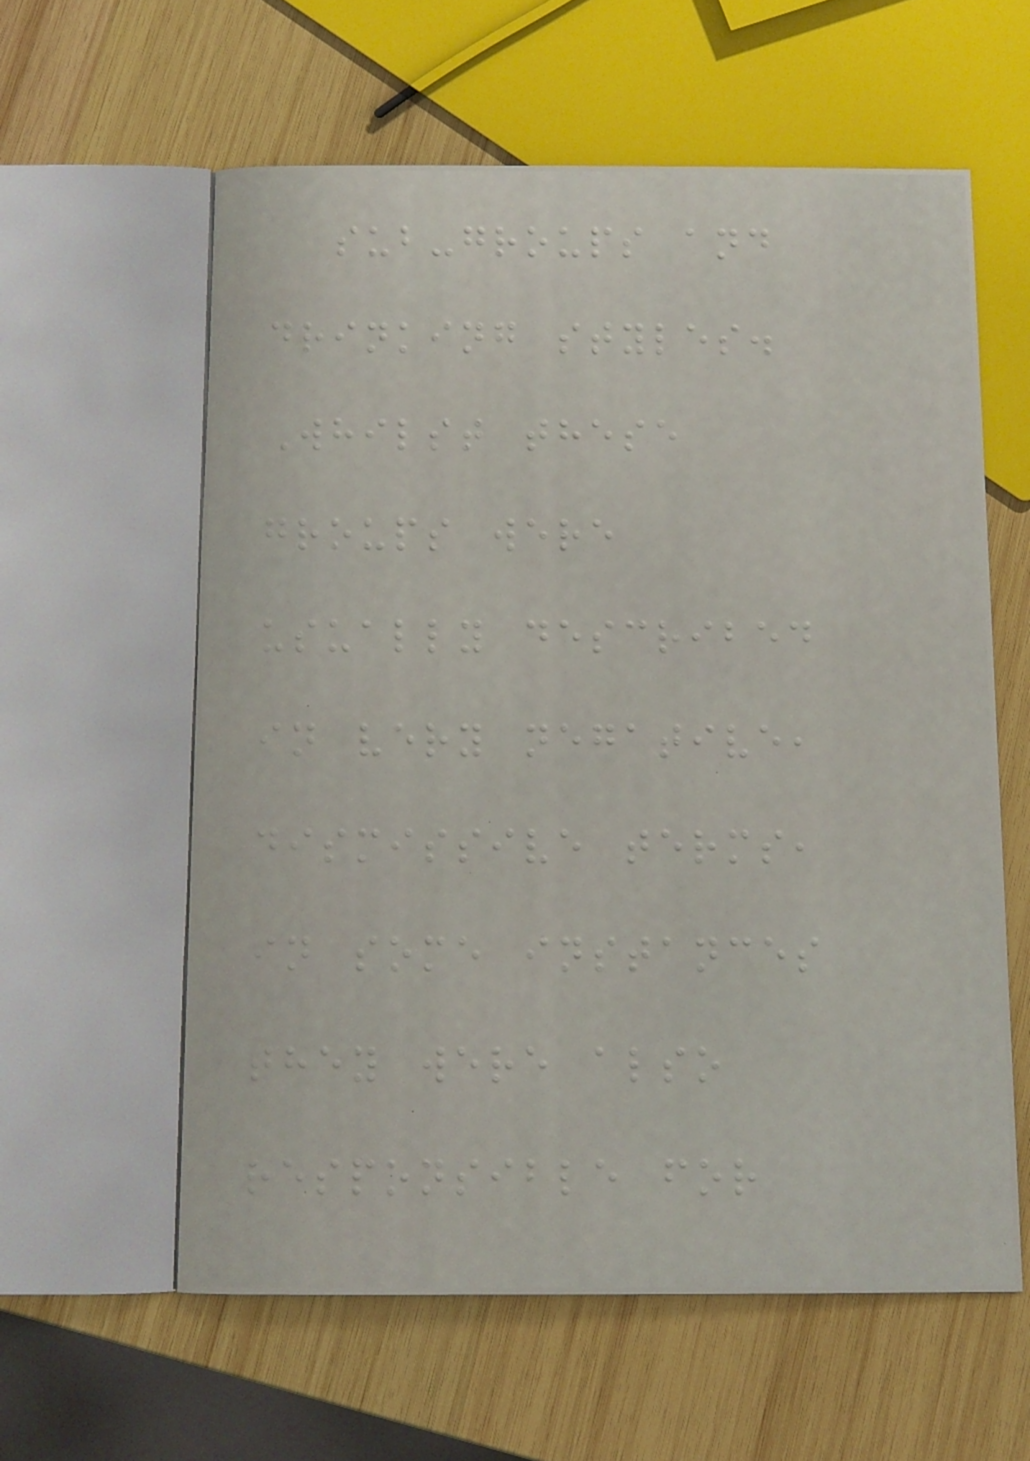sub-groups and
drinking styles.
Whilst these
groups were
usually described
in very negative,
dismissive terms,
in some instances
they were also
responsible for
